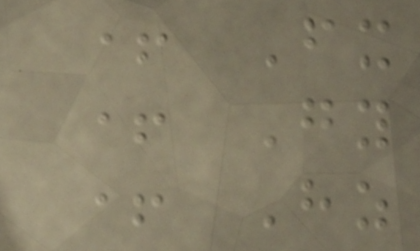+ Fx
+ Gy
+ Hz
